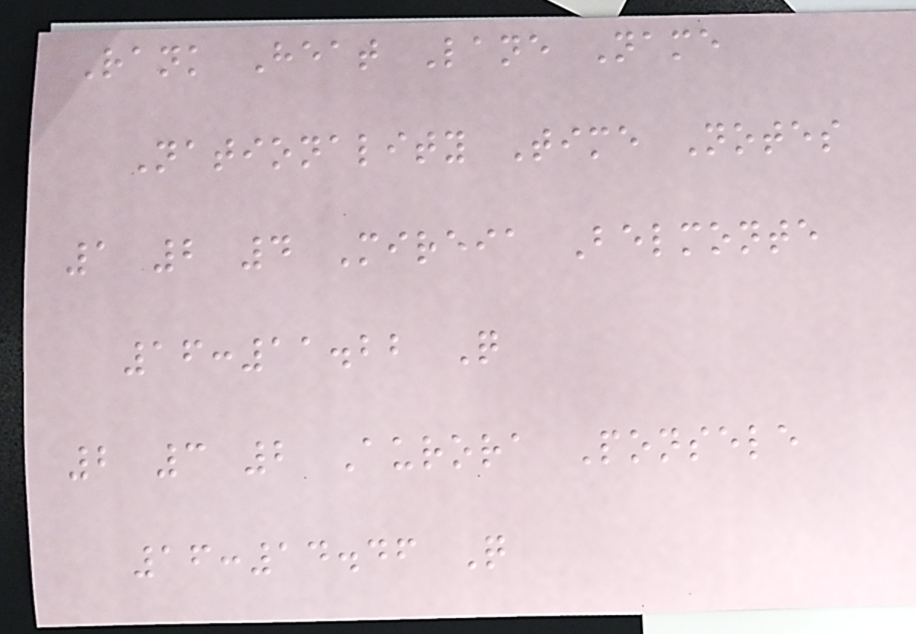Rank Heat Lane Name
Nationality Time Notes
1 2 4 Mireia Belmonte
16:11.22 Q
2 3 2 Aurora Ponsele
16:14.46 Q
